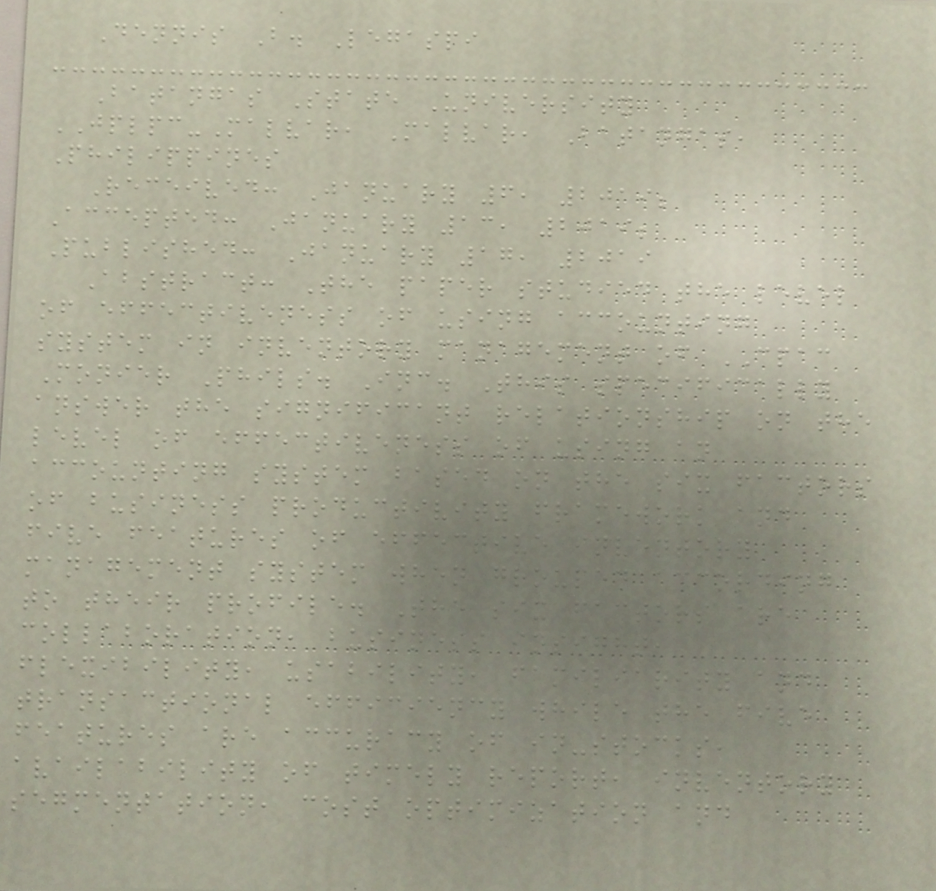Dennis B. Legaspi
Batangas State University
JPLPC-Malvar, Malvar, Batangas,
Philippines
Received: January 6, 2019;
Accepted: January 13, 2019;
Published: January 17, 2019
Abstract: The paper studied the level
of effectiveness of using accounting
system in inventory management of CPAC
Monier Phils. Inc. This specifically
answer the significant relationship on the
level of effectiveness of using an
accounting system based on the six factors
of business productivity framework and
five features of effective inventory
management system when grouped according
to their profile. The six factors are
collaboration, business insight,
flexibility, usability, familiarity and
transactional efficiency while the five
features are accuracy of in-stocks,
availability of timely report, inventory
segmentation, cost optimization and
